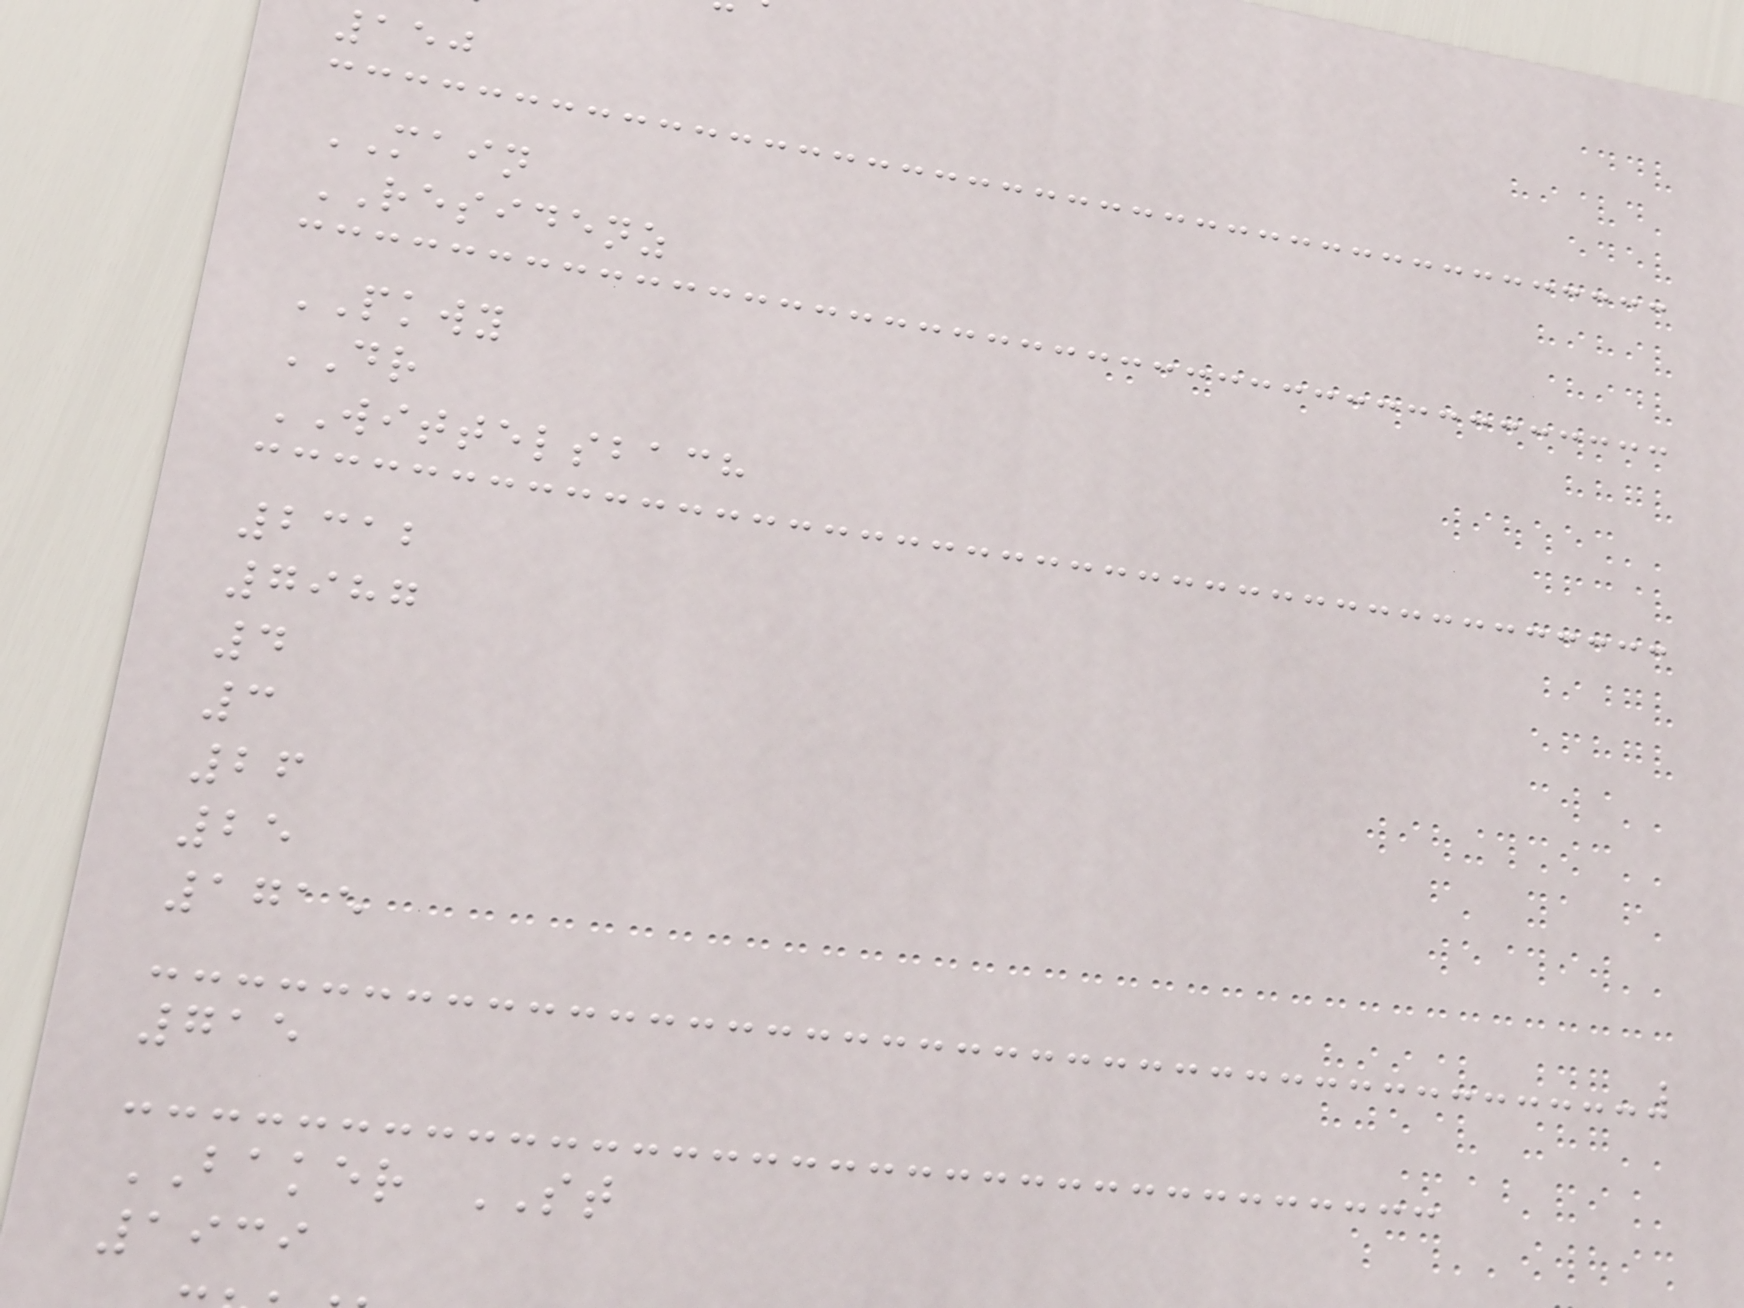150
MAIN
RESIDENZ
PKWY
DR
WITTELSBACH
2312
7987
4
3
26
25
1715
715
BAKER ST
1939
